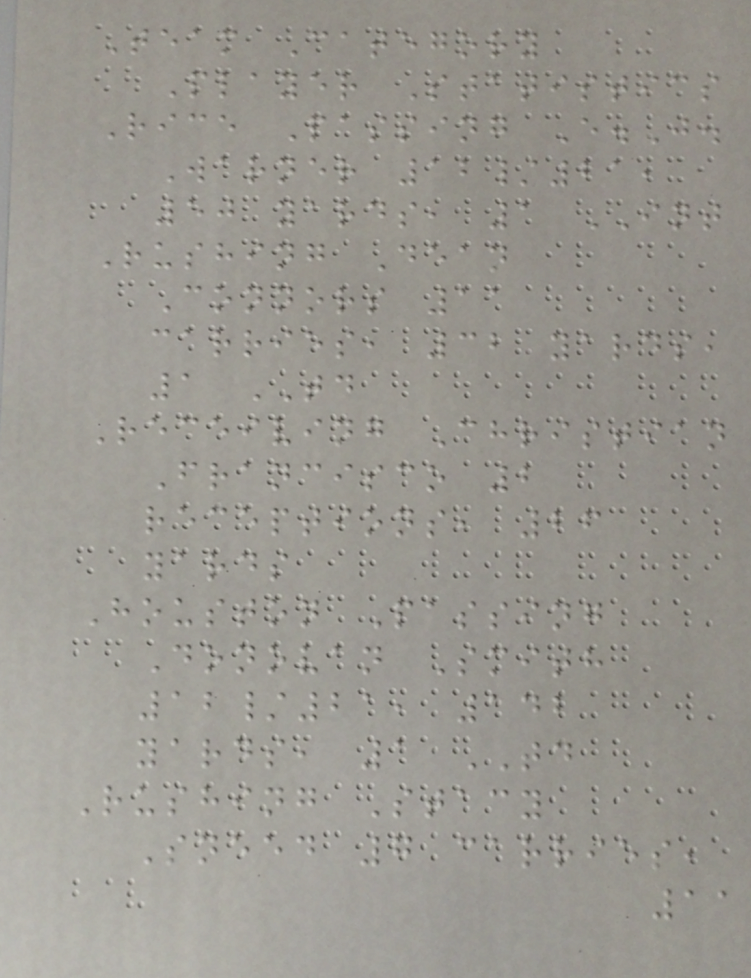Team Category
Player Statistics
Rice Passing E.J.
Warner 12/21,
50 yards, 1 INT
Rushing Dean
Connors 11
carries, 32 yards,
1 TD
Receiving Christian
Francisco 2
receptions, 26
yards
Houston Passing
Donovan Smith
12/21, 142
yards, 1 TD
Rushing Stacy
Sneed 7 carries,
11
